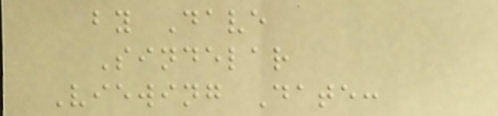by Dave
Sindelar
Viewing Date:
